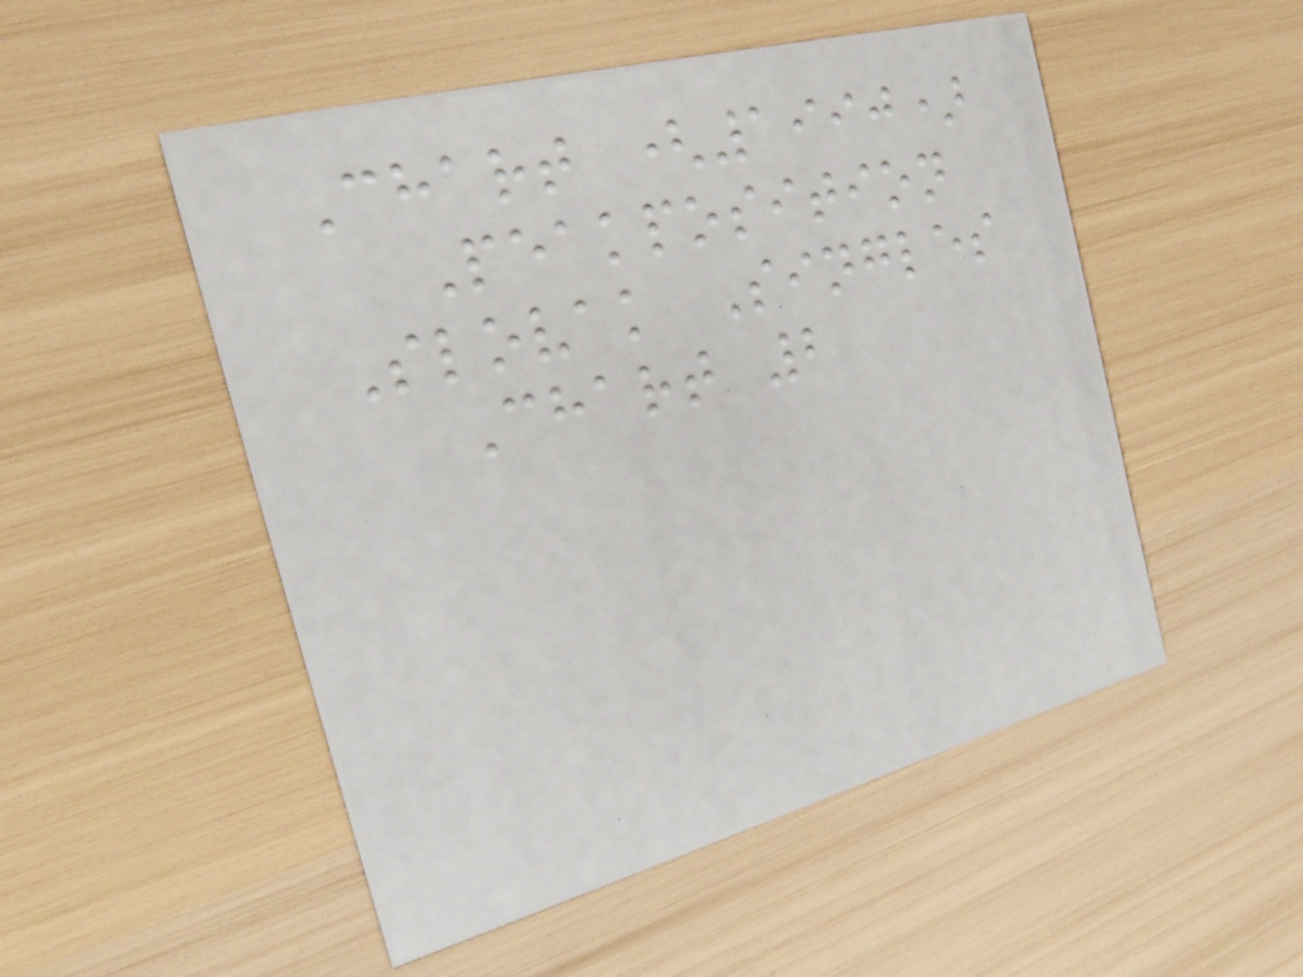Chart (1990)
Peakposition
Slovak Singles
Chart 2
